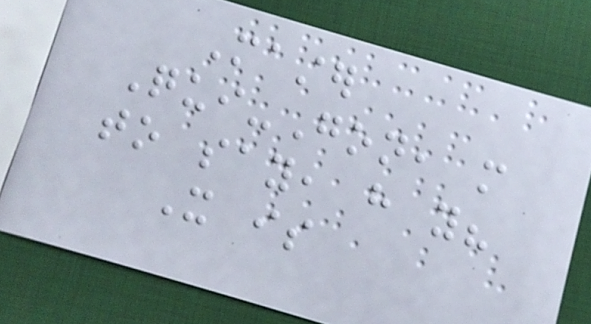Master
Qui-Gon, more
to say, have you?
It is
